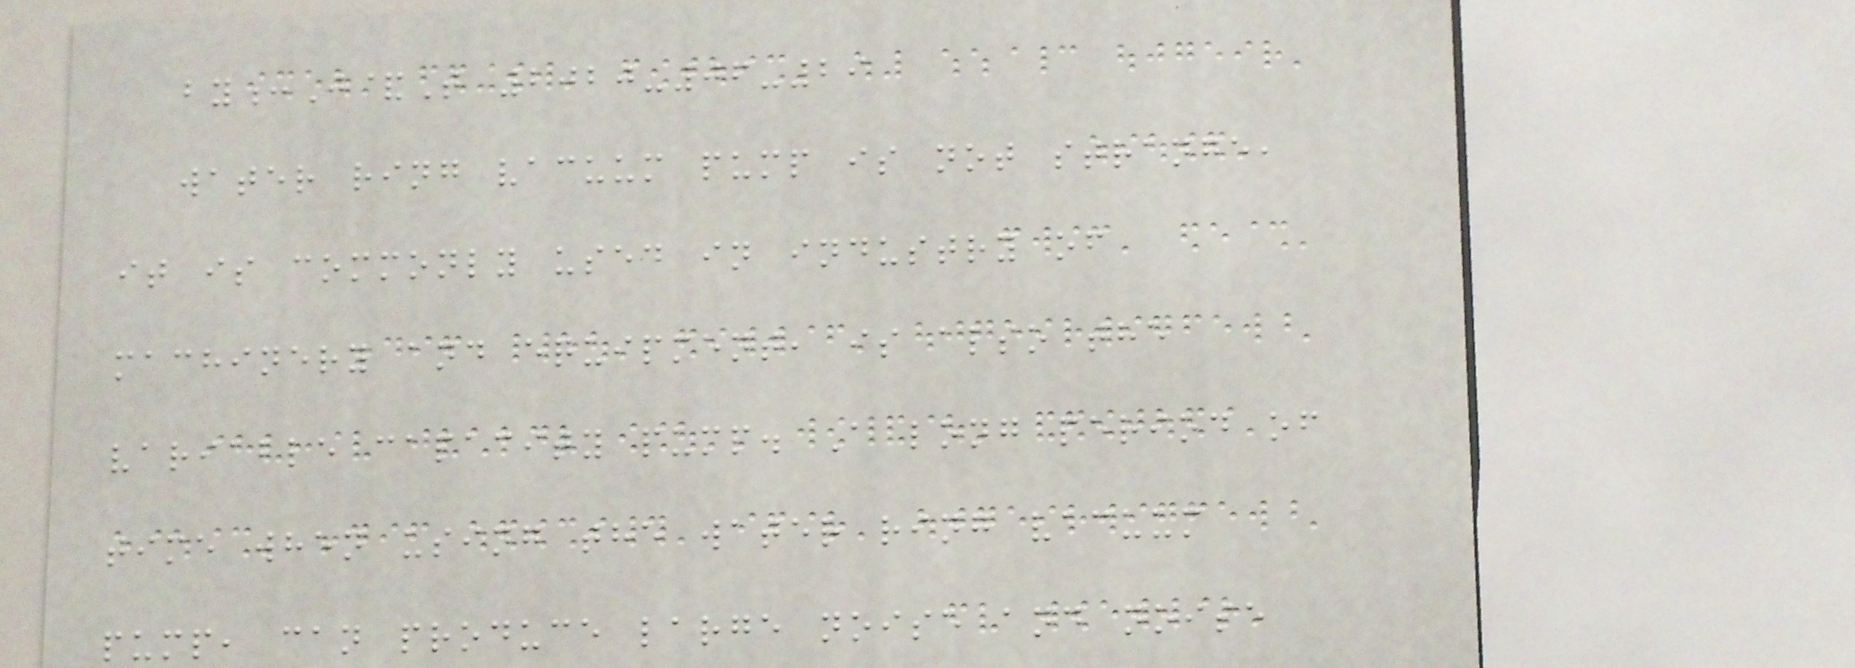by:J&T 2020-06-29
water ring vacuum pump is not strange,
it is commonly used in industry of
machinery and equipment, is also the
variable capacity pump. A long period of
time when using the water ring vacuum
pump, can produce large noise and noise
